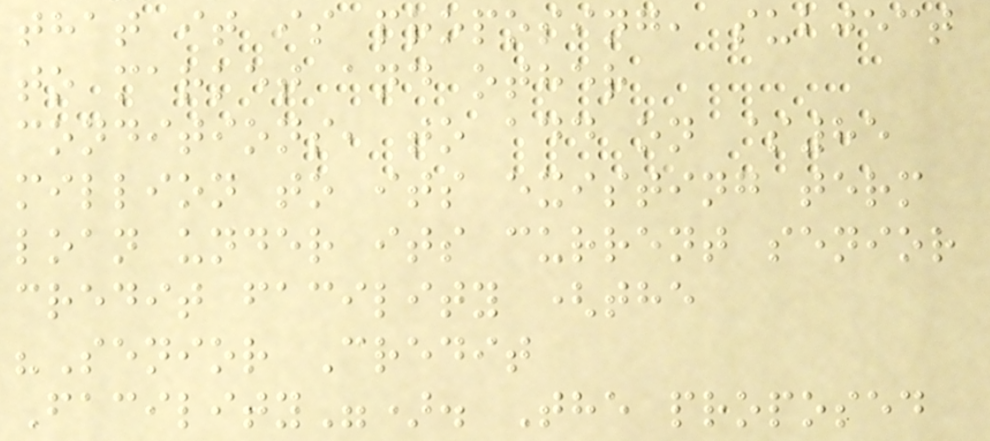that it is proposing, subject
to market and other
conditions, to add on $85
million to its existing term
loan under its current senior
credit facility (the
"Senior Credit
Facility"). The proposed
